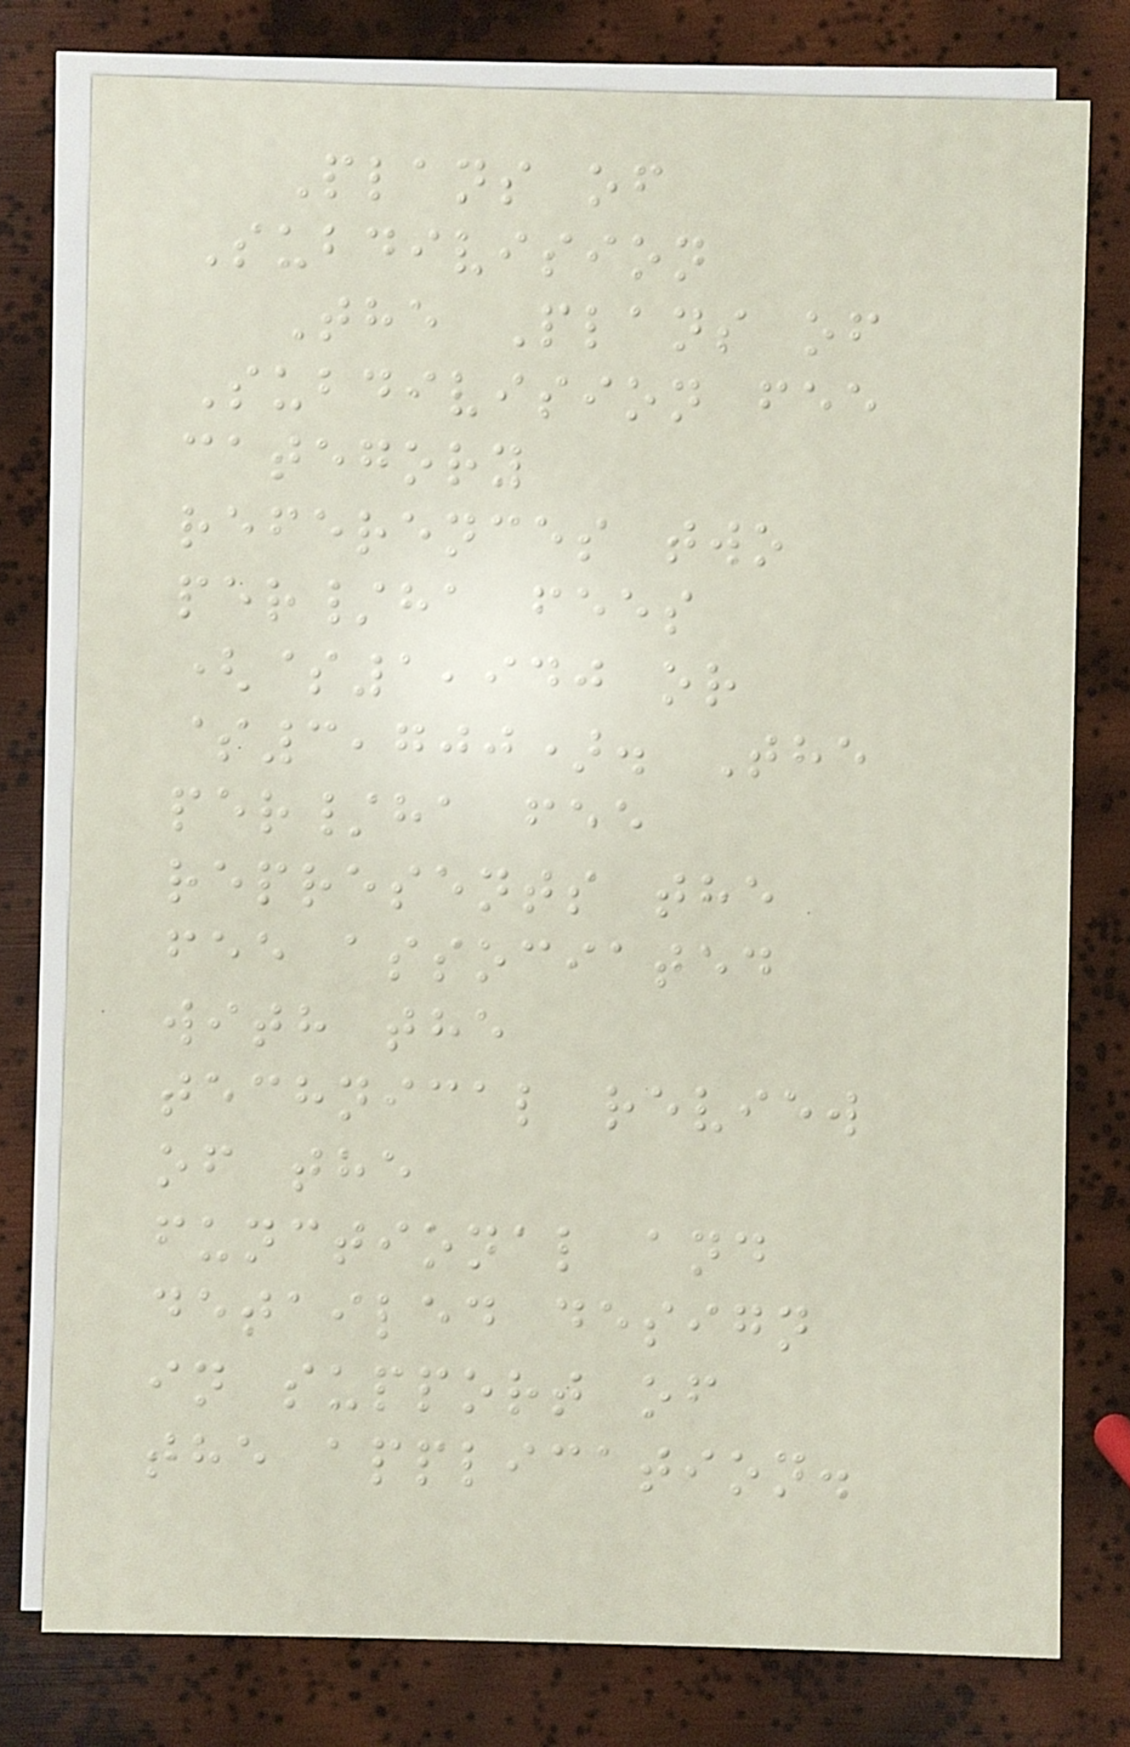Plans of
Subdivision
The Plans of
Subdivision fee
category
references two
per/ha fees
($1,940 or
$3,700). The
per/ha fee
represents the
fee associated
with the
technical review
of the
functional and
detailed design
in support of
the application.
